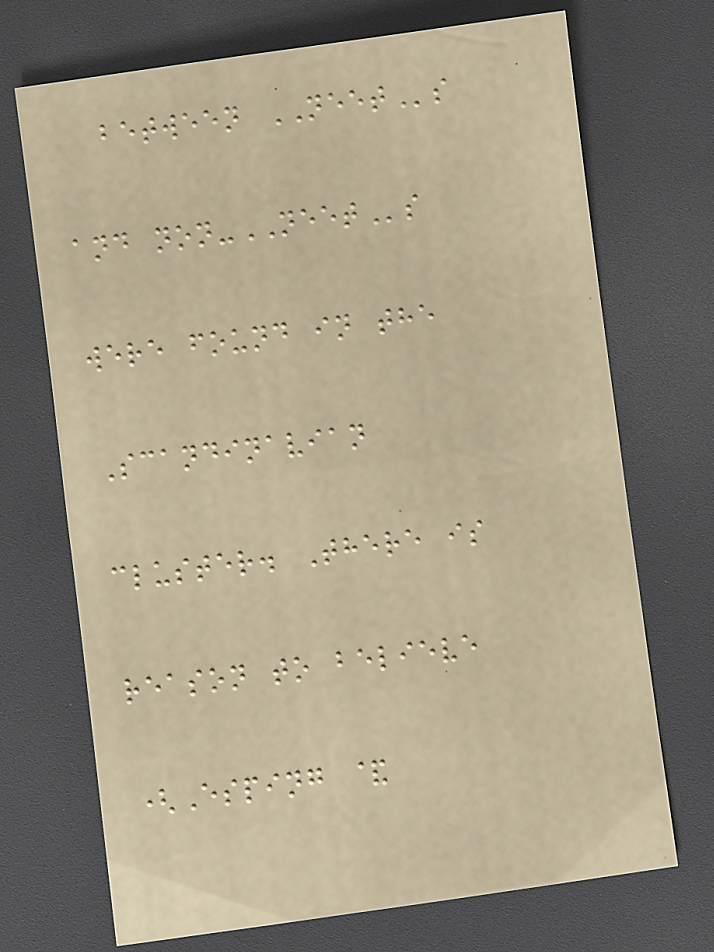between NEETs
and non-NEETs
were found in the
Scandinavian
cluster. There is
reason to believe
(Esping &
